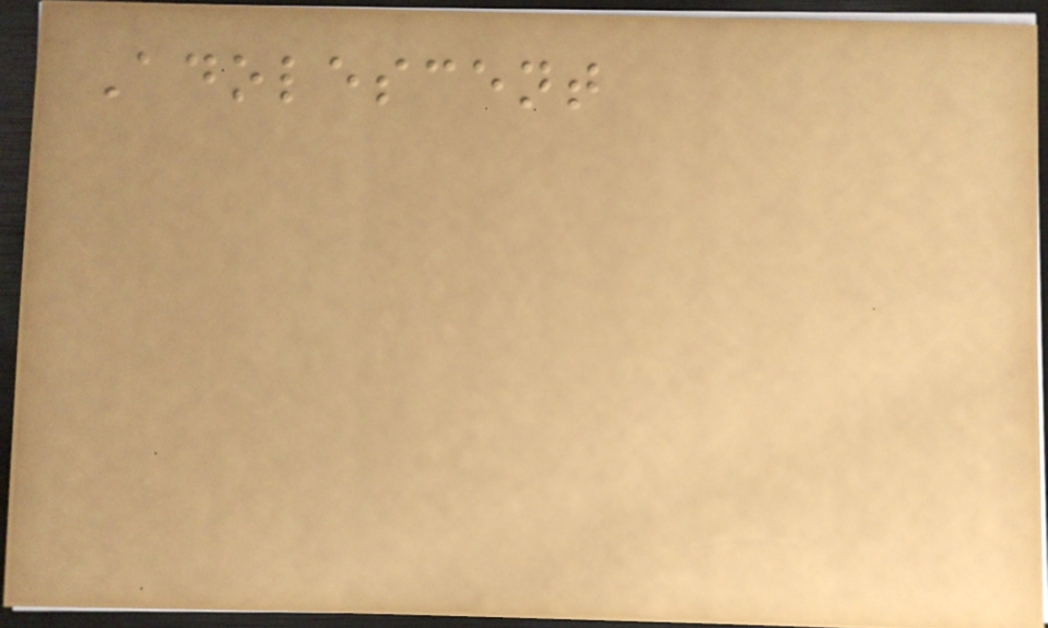Adolescent
